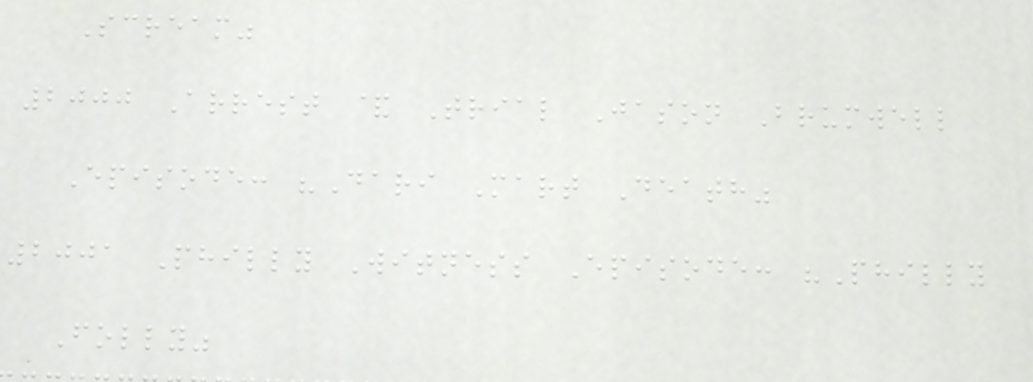Scream"
2000 Arrest & Trial Jason Brumwell
Episode: "Dari Mart Death"
2001 Philly Witness Episode: "Philly
Folly"
